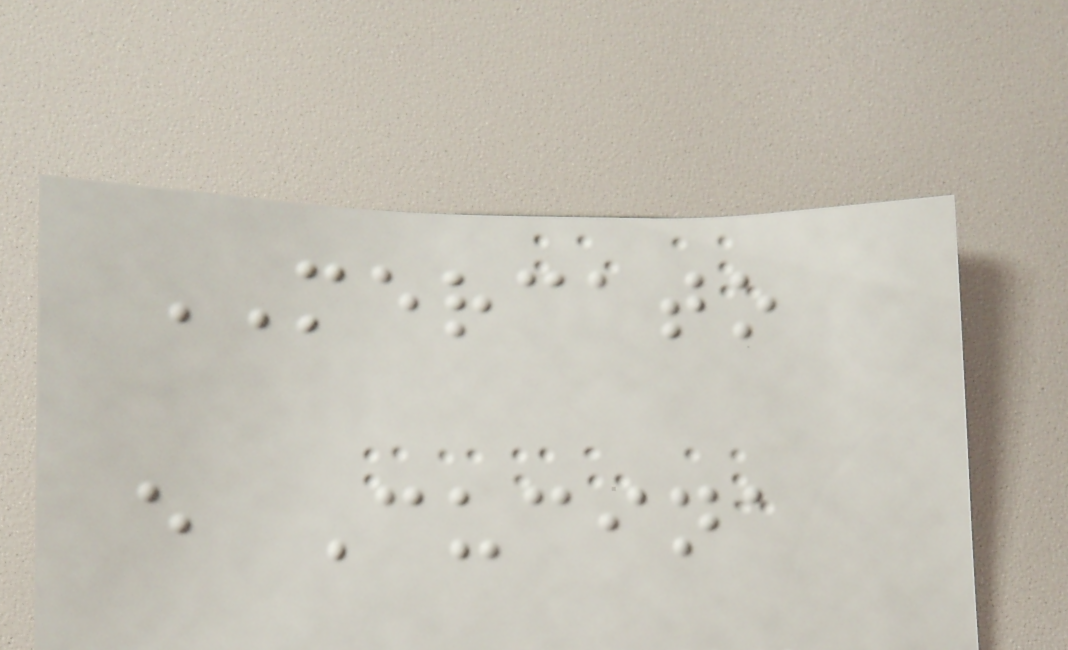MERCATO
e Cucina
